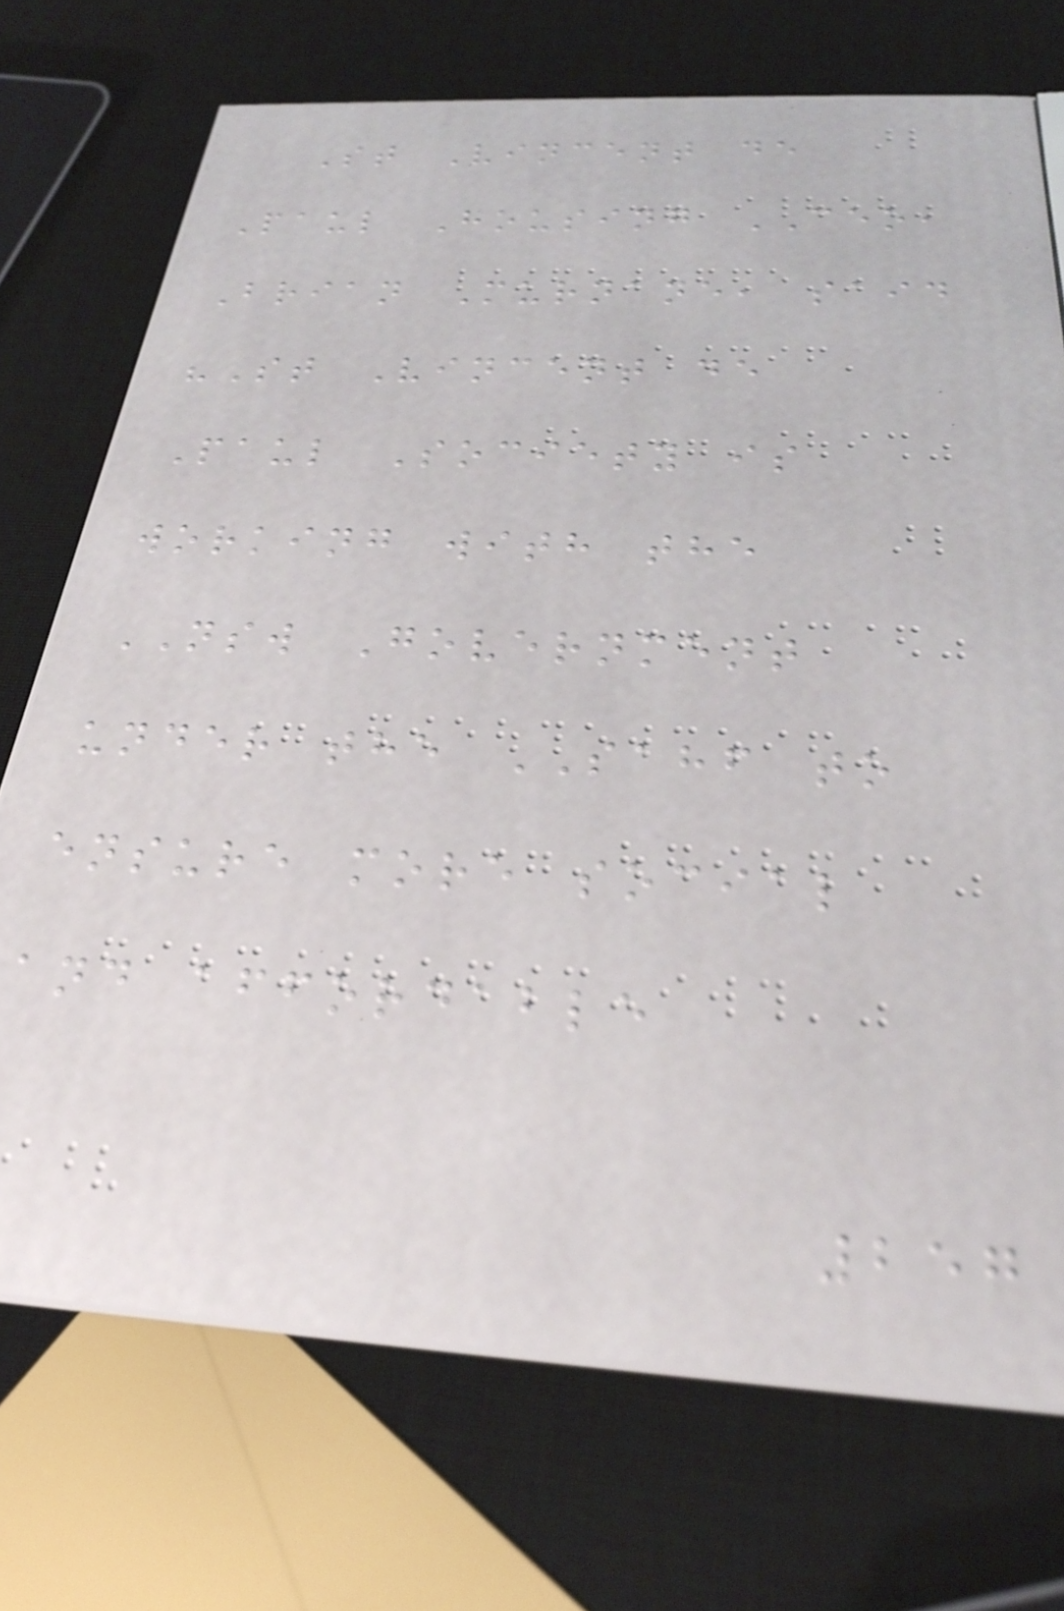St Vincent de
Paul Housing CEO,
Brian Murnane, said
"St Vincent de
Paul Society is
working with the
NSW Government
under the SAHF to
ensure more social
and affordable
257
